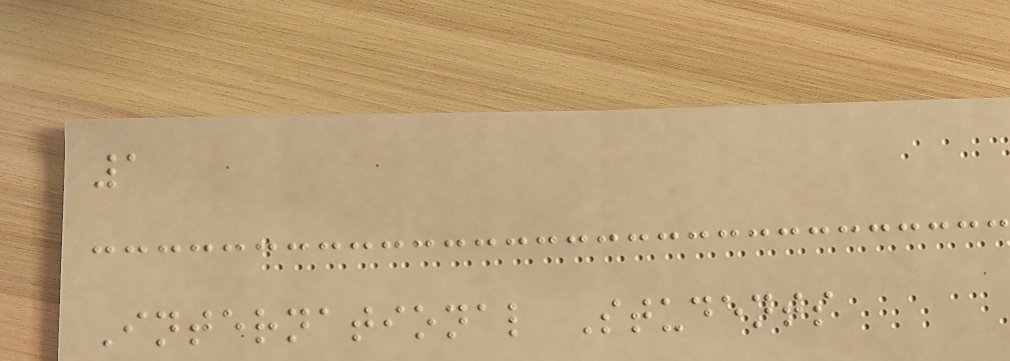1
International Students
